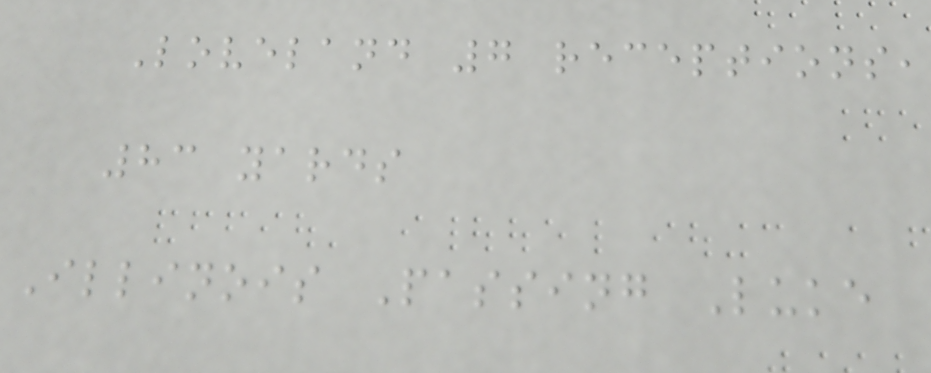Loveland 7 receptions,
83 yards
Illinois Passing Luke
